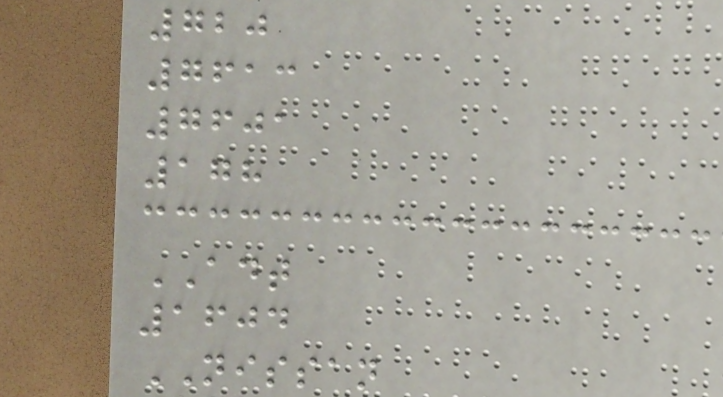720
7613
7601
178
ADT
1604
NISSAN
